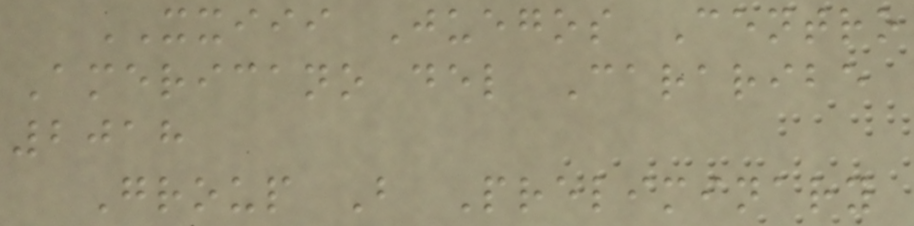XXIII Juegos Centro
Americano del Cararibe
2018
Group B Preliminary
